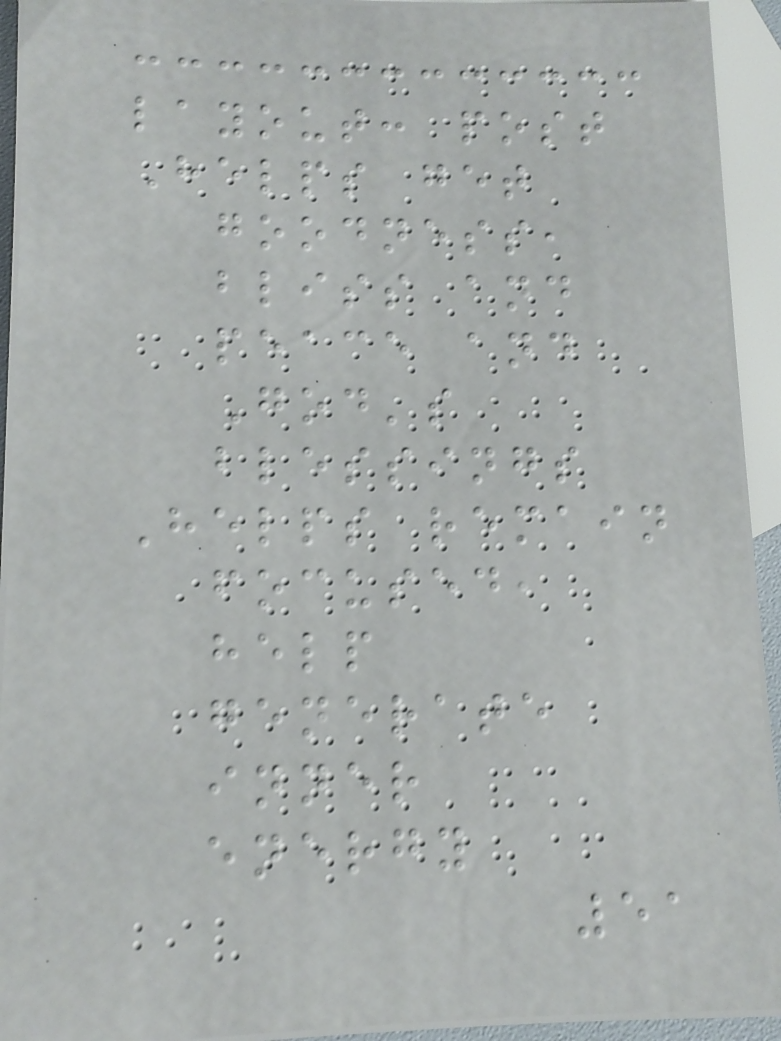layout: post
Helps get
goodness,
bliss and
peace and
God's
blessings
Helps remain
focused,
help
generate
inner
energy
51
